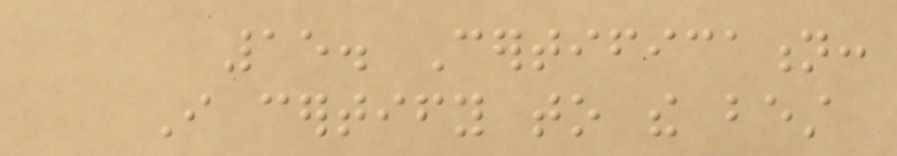15. Certification:
I certify to the best
